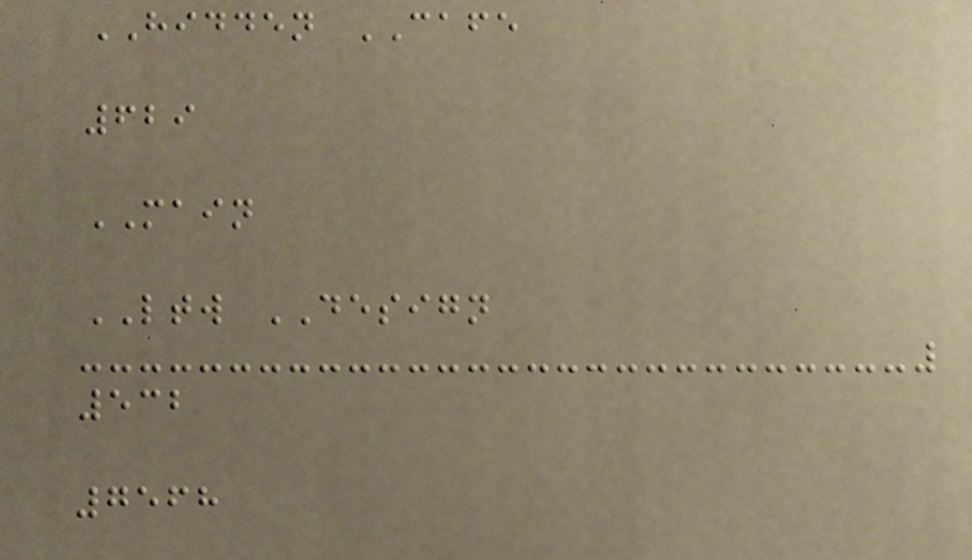HIDDEN CAFE
629
MAIN
LTW DESIGN
532
7568
